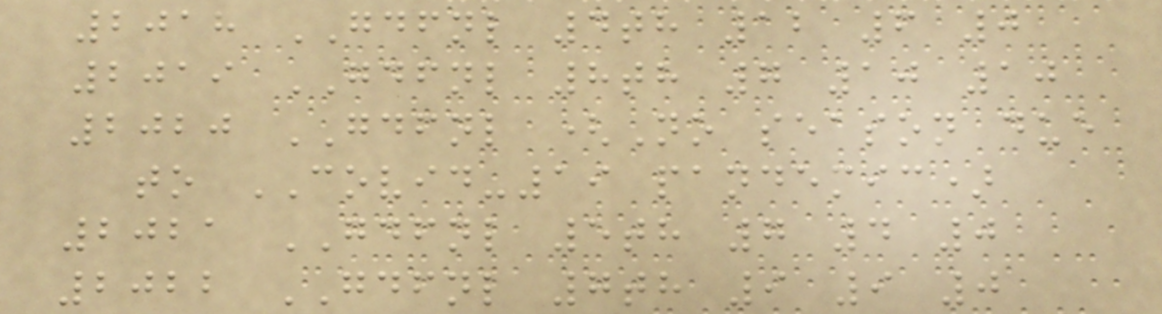2018 GDFNL 4th 12 6 0
2019 GDFNL 8th 7 10 10
2020 GDFNL (No season due
to COVID-19 pandemic)
2021 GDFNL 5th 7 4 0
2022 GDFNL 7th 9 9 0
